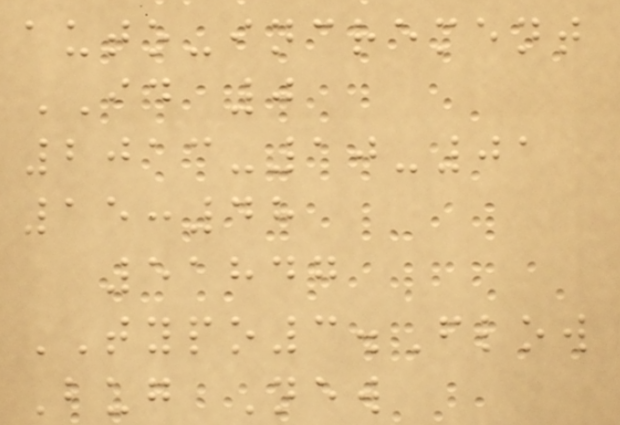auto-increment
ID 0
2013-10-01
15:48
51847
TYPO3.Flow
Bug New
